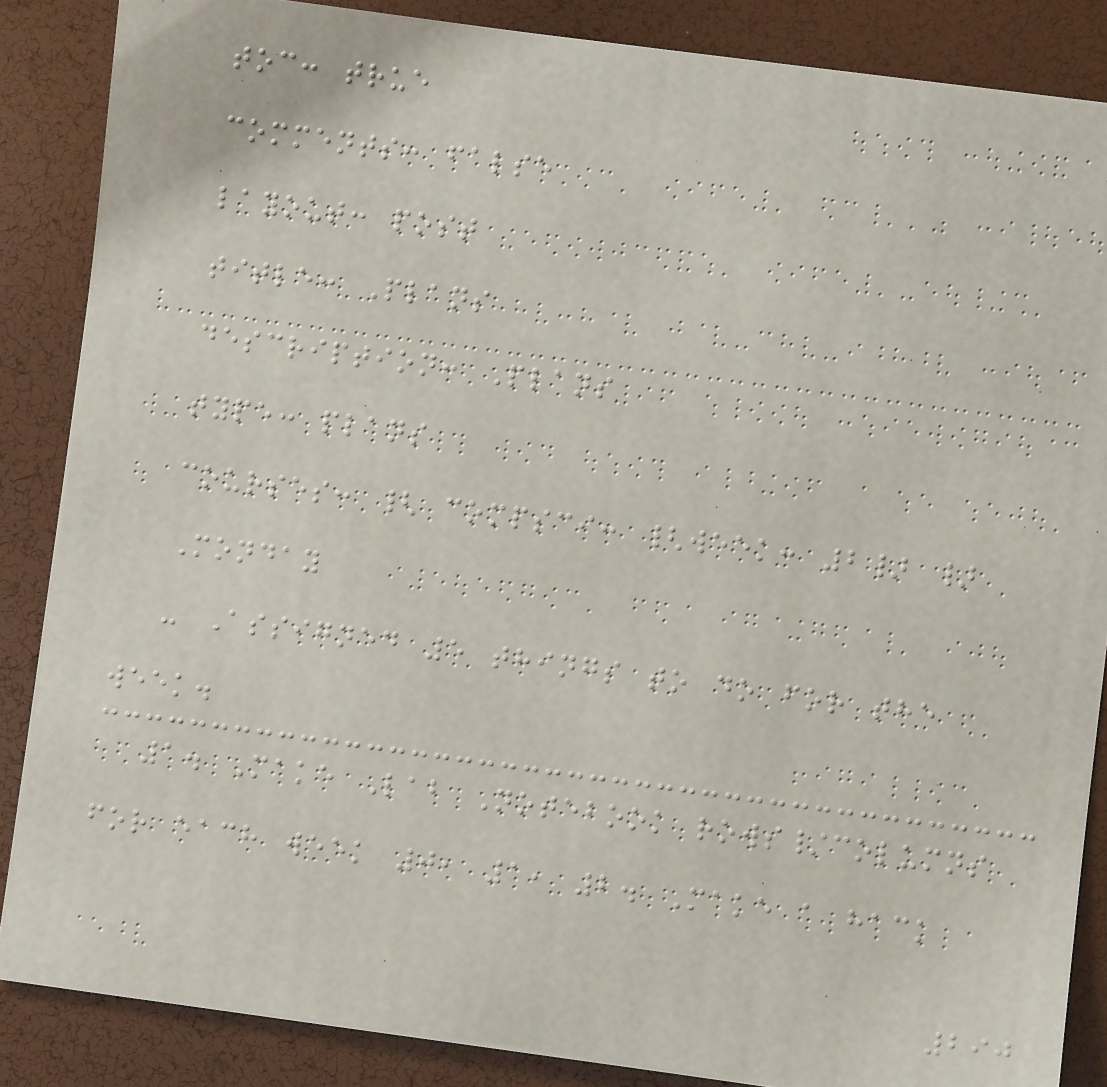toc: true
comments: false
layout: post
title: Plans
description: Plans
type: plans
courses: { compsci: {week: 2} }
Monday
- Assigned 5 things to do for the
week.
1. Make Lab Notebook rows/columns
for each week 0, 1, 2. Make a hack
290
